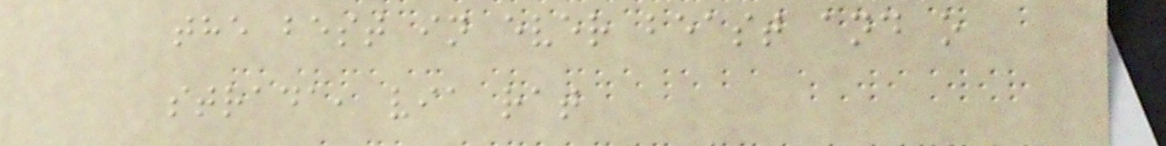the best in ever beast and o
strada, via rat
